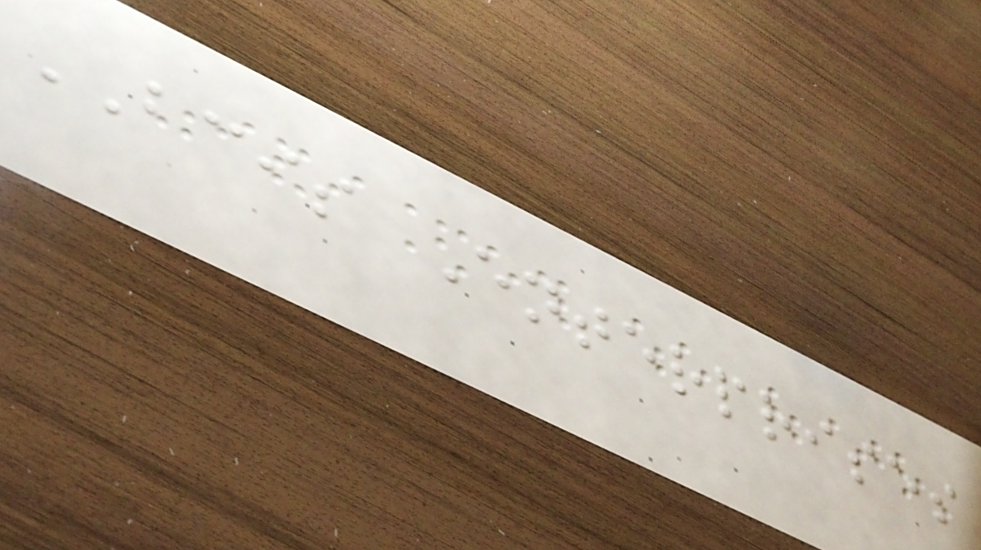BCIS Enterprises
